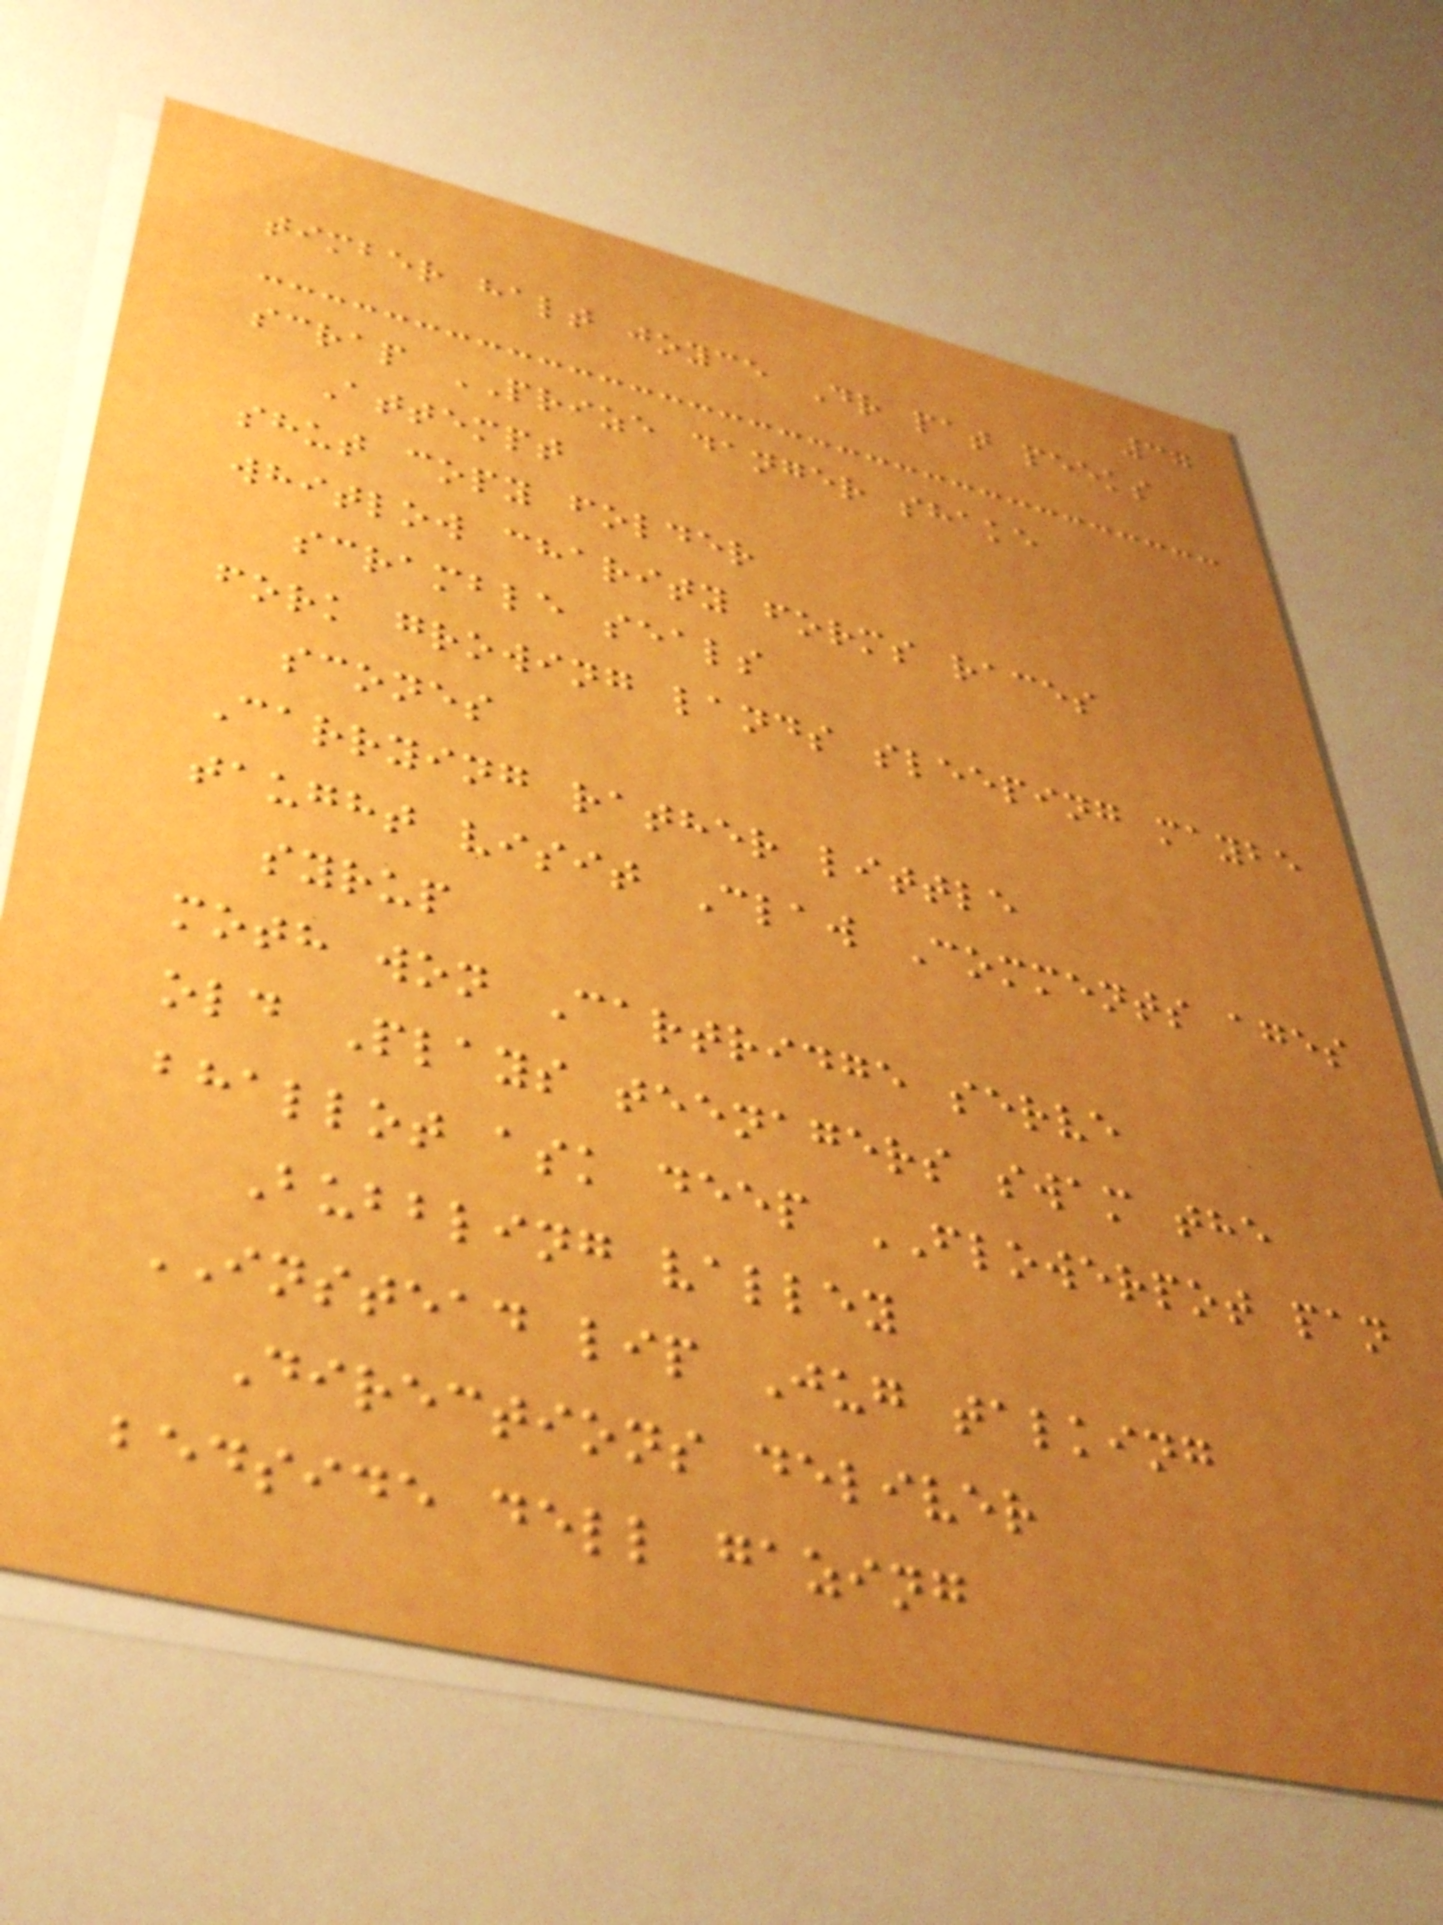37
timber halt joyce Dr pat peeks
scrap PRIZE danger shake
Attempt
shut copy folder
whitlow charity forms races
scramble seals
fork growing lands sleeping maybe
scones
Carrying rather little
taught visit Claw Comments ages
syrup
moth won Cartridge serve
old Plays teenagers swam the
bhallot ask deep FLOWERPOT pan
Bubbling valley
INSTEAD lip Jug talking
Directions deliver
bedside dell gazing
